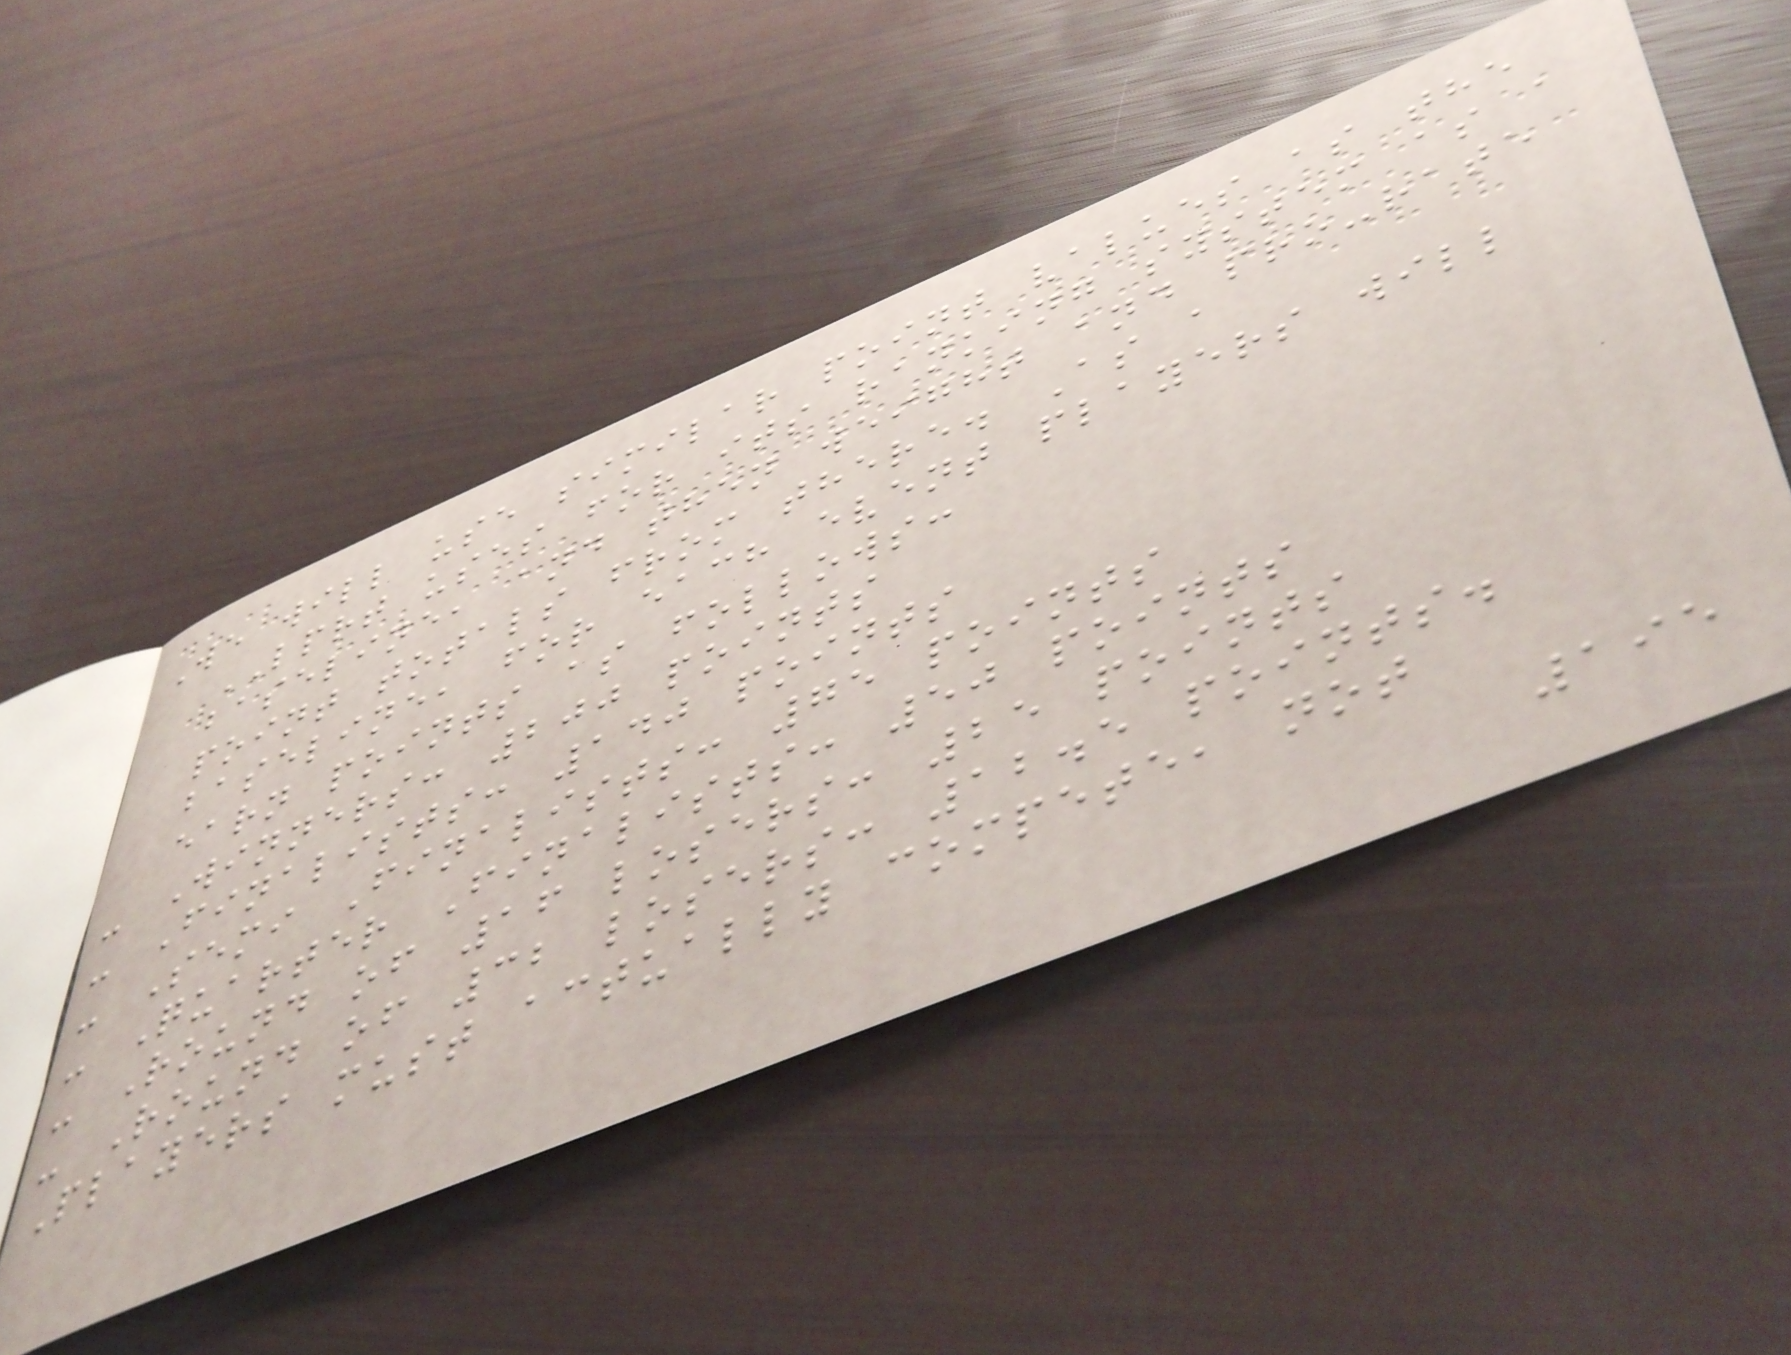We will use similar point values as the
LPRT uses for its ranking system as a
baseline, and then weight and pro-rate
point totals from there. As a
baseline, for each event players will
earn points as follows:
- Winners: 200 points
- Finalists: 140 points
- Semi Finalists: 75 points
- Quarter Finalists: 50 points
- Round of 16 losers: 25 points
- Round of 32 losers: 12.5 points.
Players must actually compete, not
195
